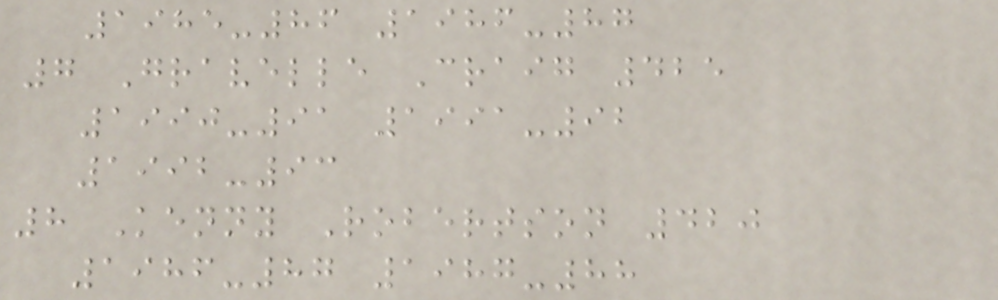1985-86 1986-87
7 Gravelle Craig 425
1990-91 1991-92
1992-93
8 Kenny Robertson 420
1986-87 1987-88
